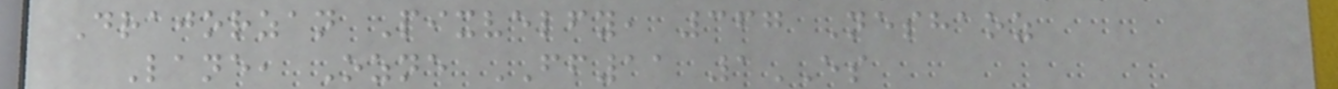Drajorzan Pixvelfy, 367 Neshaoz
Lane, Ozne FF11 1ES
